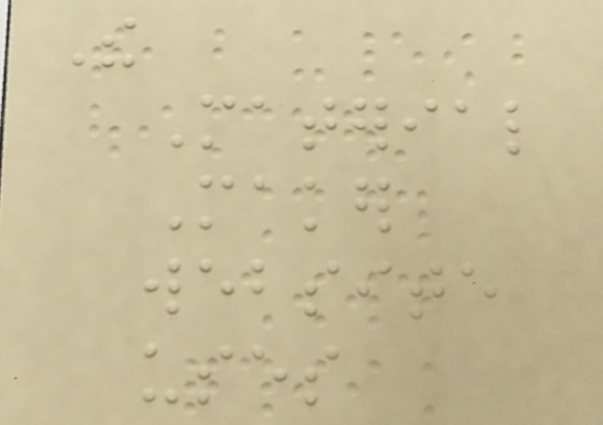The
Material
Maker
website
uses
